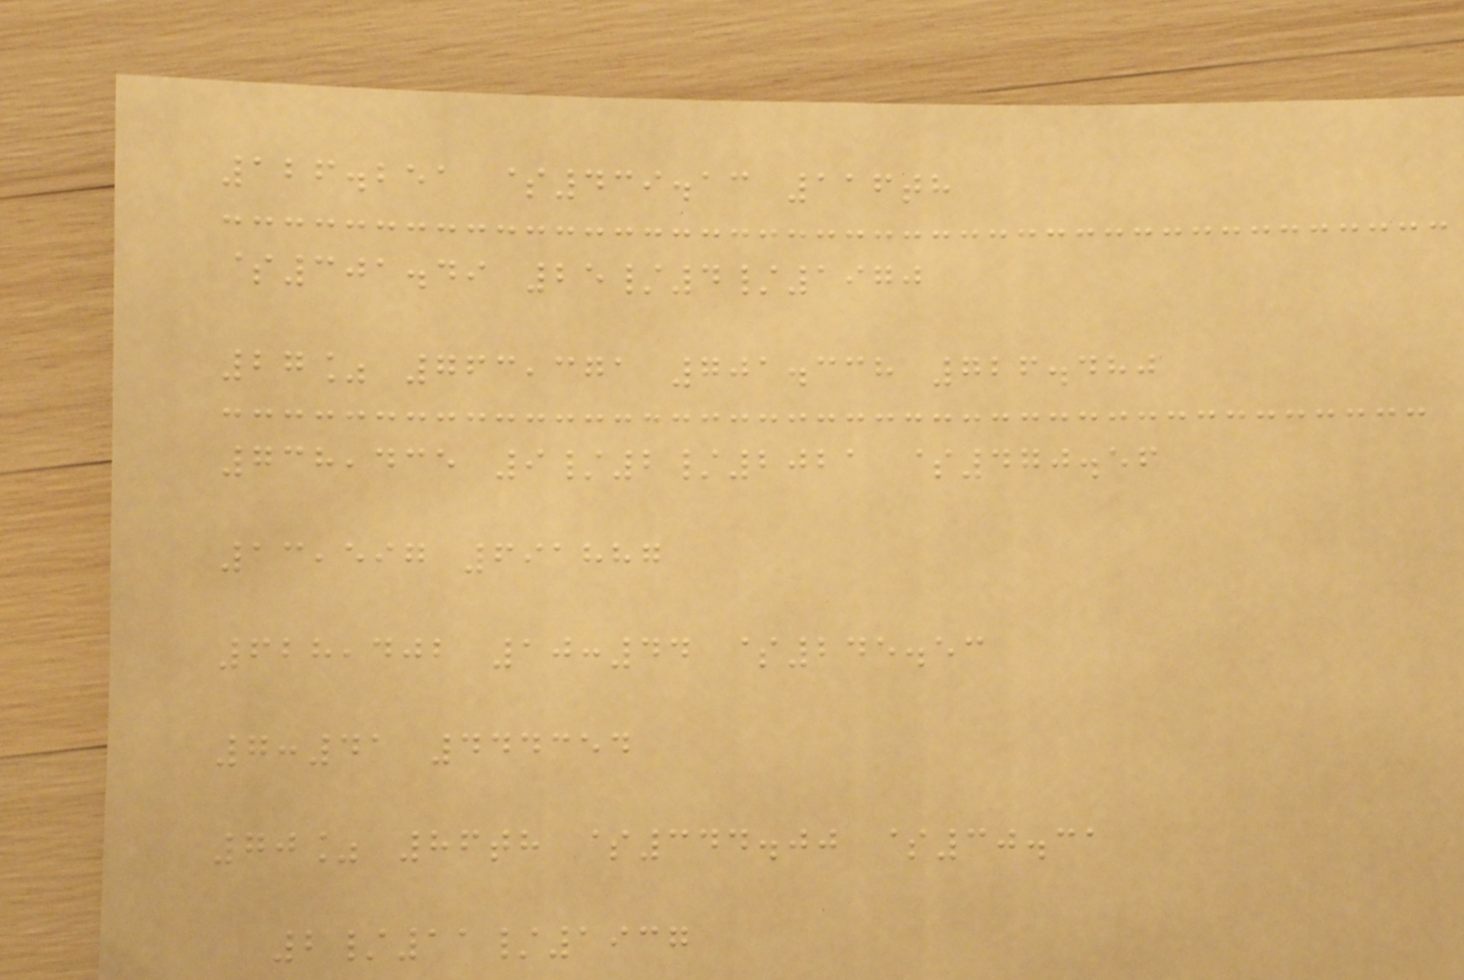126.251 $439.13 116th
$301.49 25/4/1970
27% 763,371 701.338 726.480
738,435 9/2/2021 $470.56
13,597 691887
628,402 10:44 $245.53
7:41 444354
70% 86th $344.00 $30.31
2/11/1937
